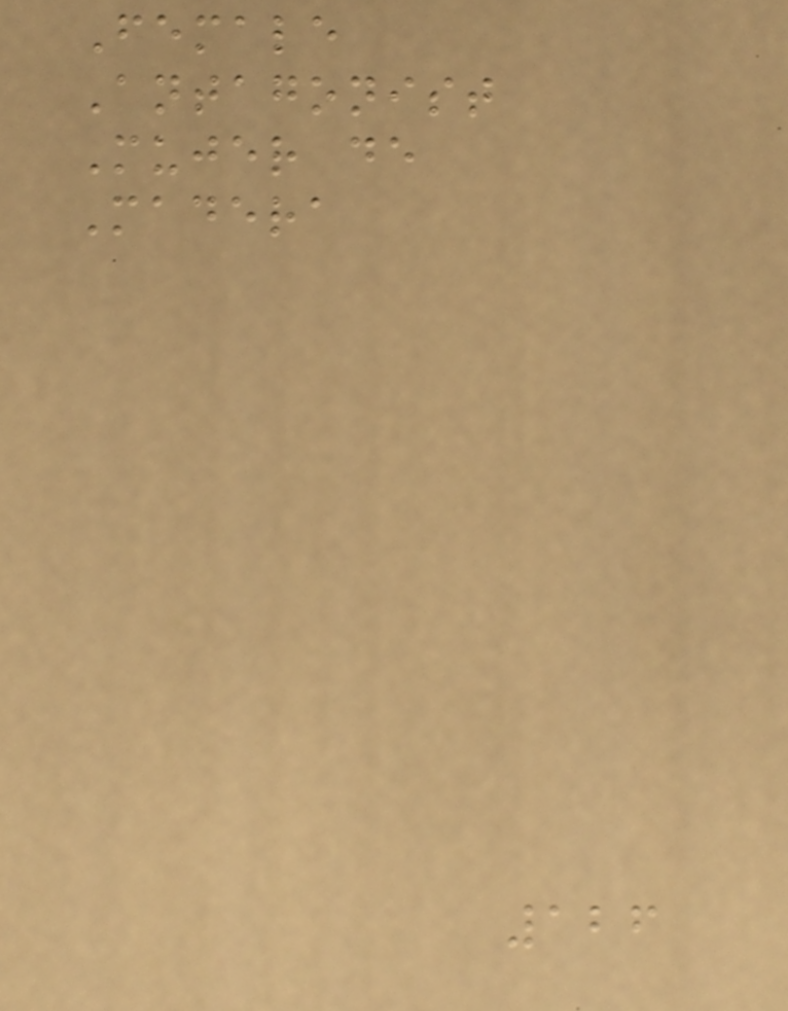Female
Antagonist
Mujer de
Madera
126
